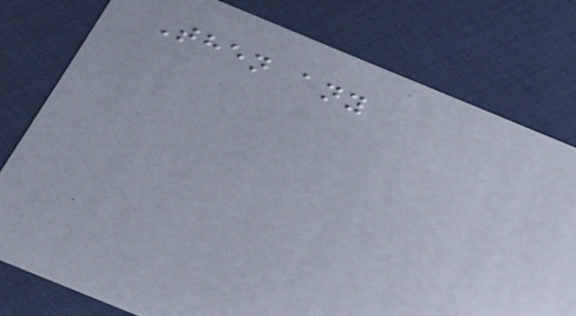Then any
